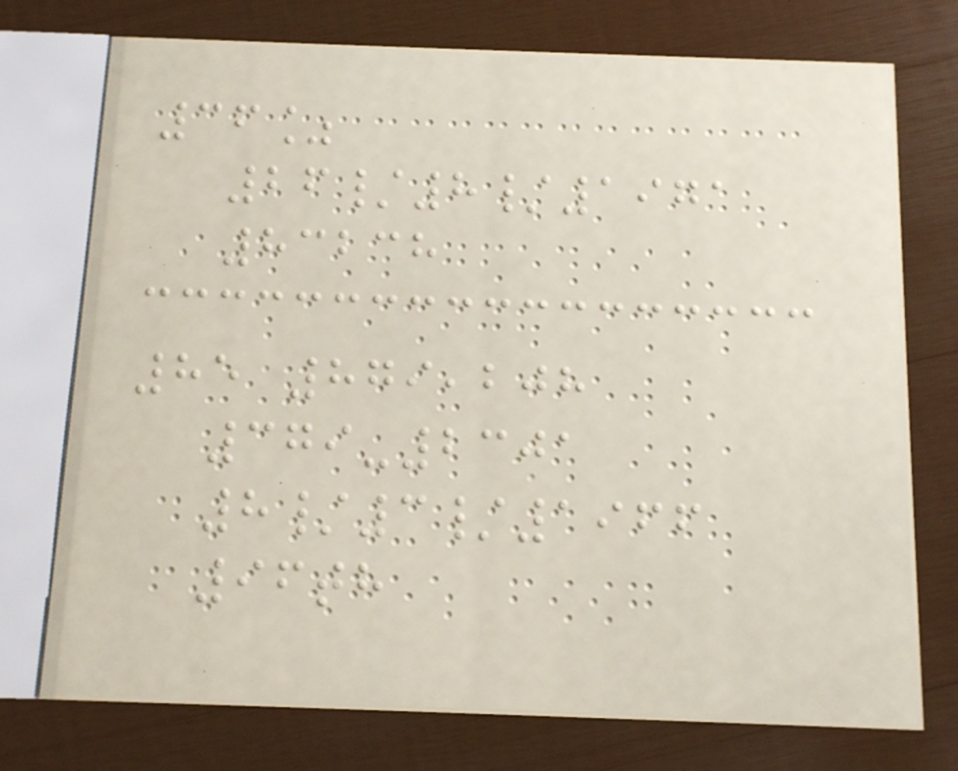36%
26/8/1971
83238
85 879,208
379-2301
8/3/1966
96th
